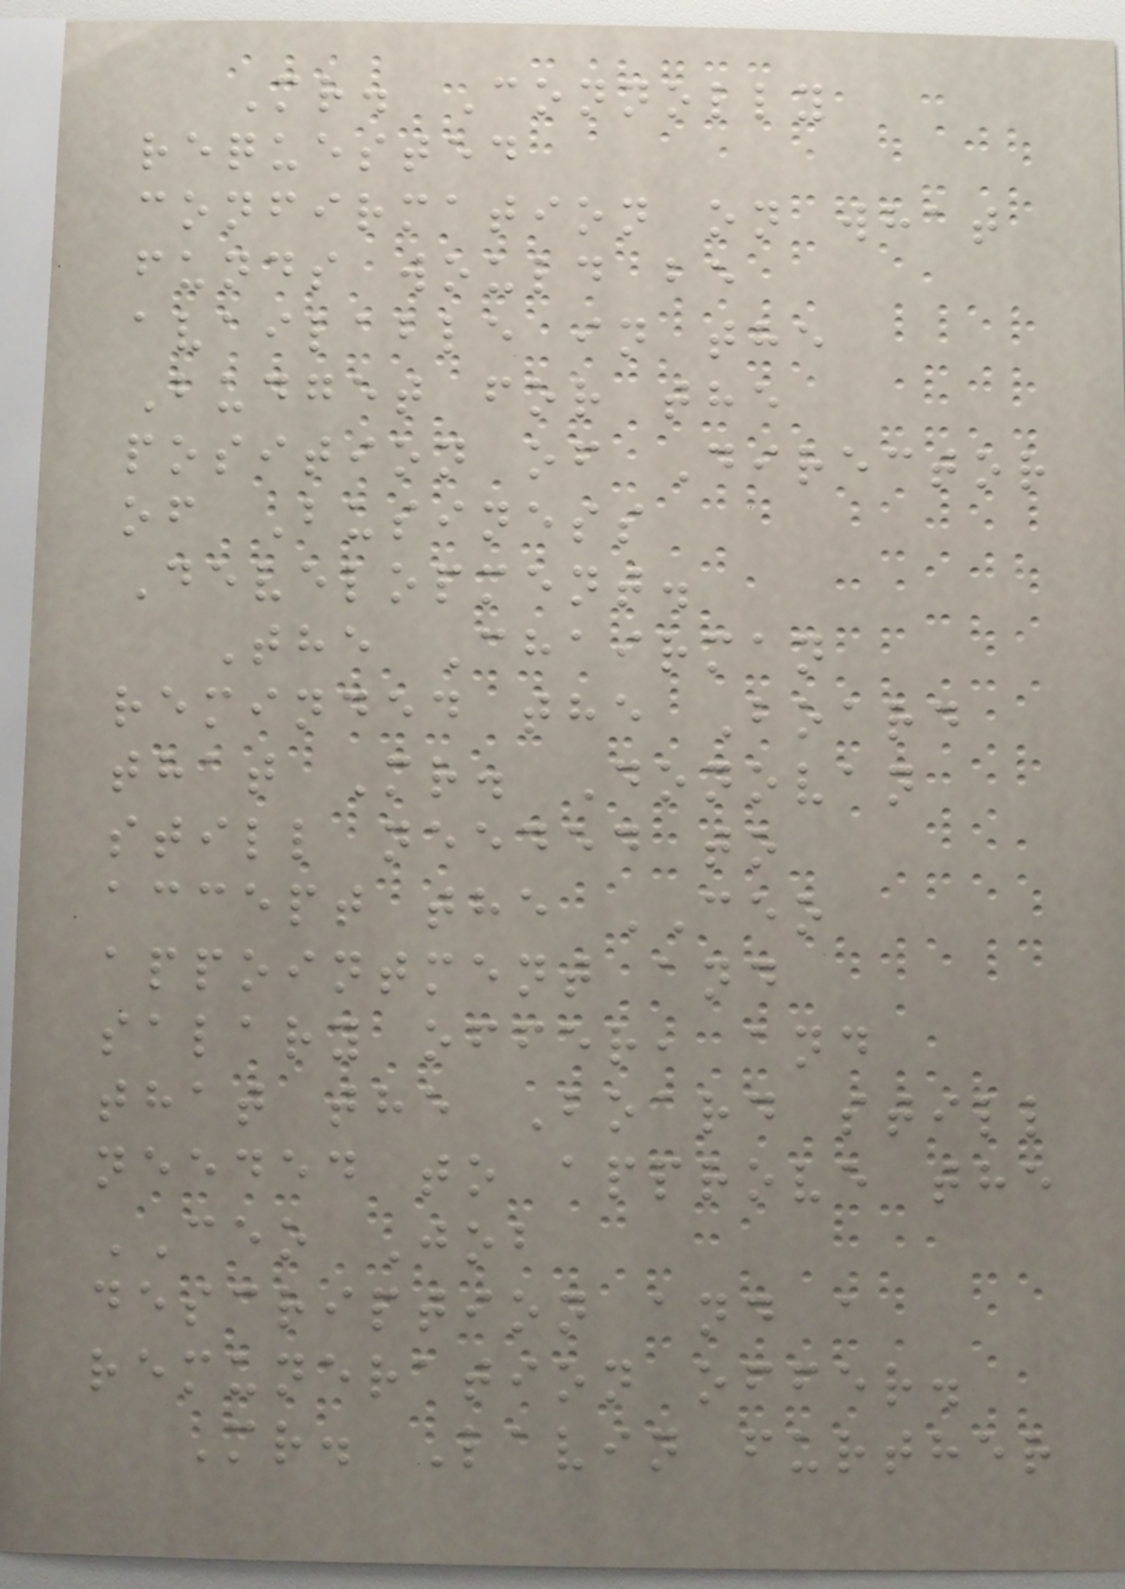Mr. Connolly
requested
confirmation on what
funds would be
available in the
Budget for the
position of Director
of Business
Development.
The Chairman
reminded the Board
that Mr. Donovan
still needed to
accept the CEO
appointment and
salary offer, and
that the Board still
needed to approve the
CEO Job
description and a
remuneration offer.
Mr. Lavin further
